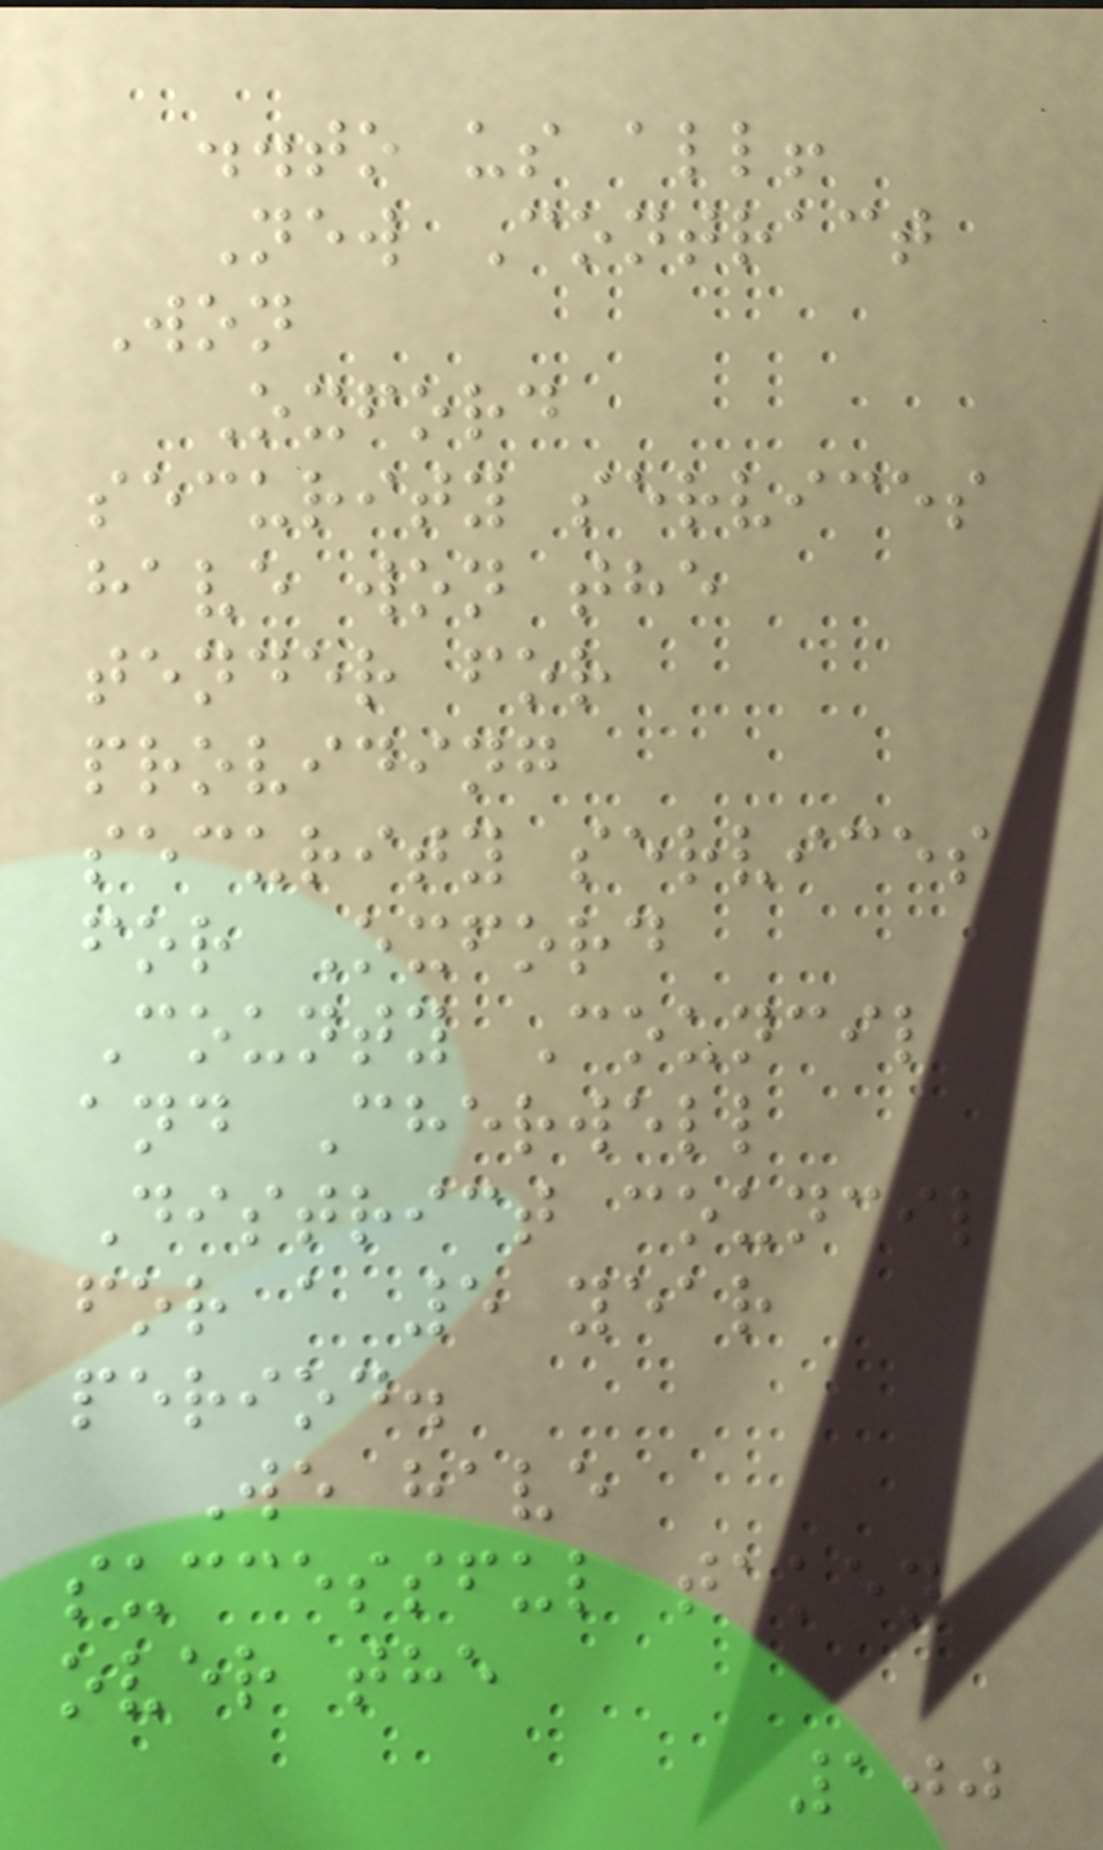..to us all!
New Contract
Won
Oxford
security services
have won the
tender for
providing
security services
for Oxford
County Council
and Cherwell
District council
for a 5 year
period.
We have
successful taken
over the
100
